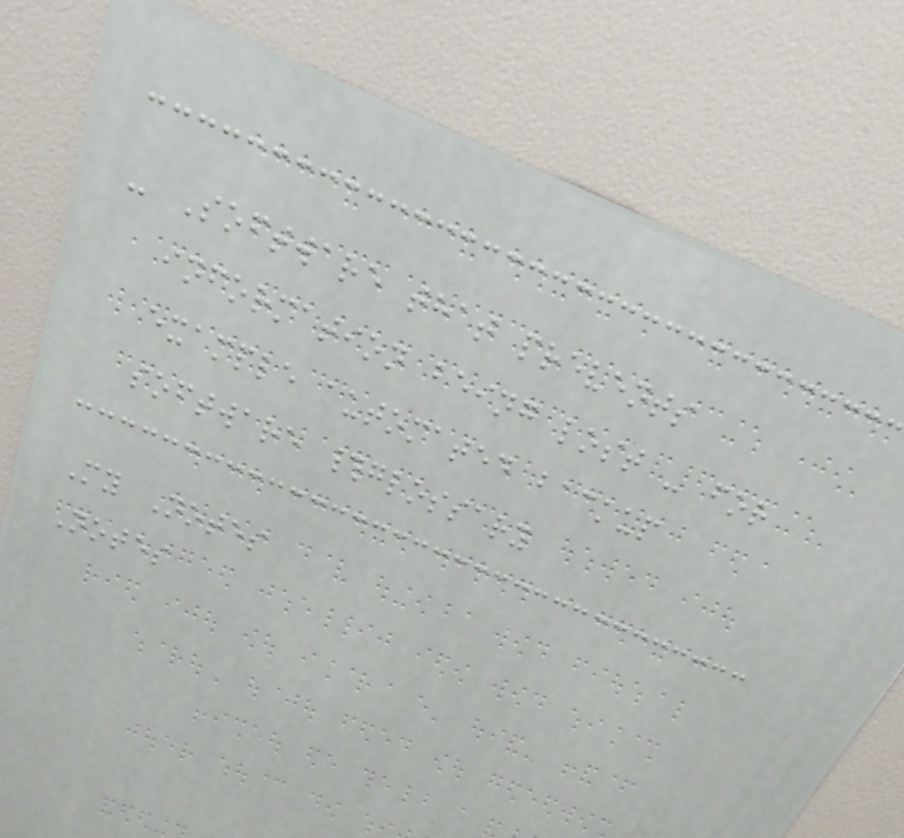- Software that prevents
information being lost - for
example automated backup
software #glossary
My Notes
Notes
